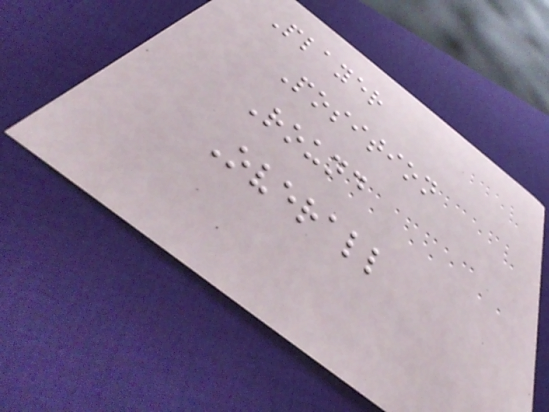Player
Position
Round
Overall
